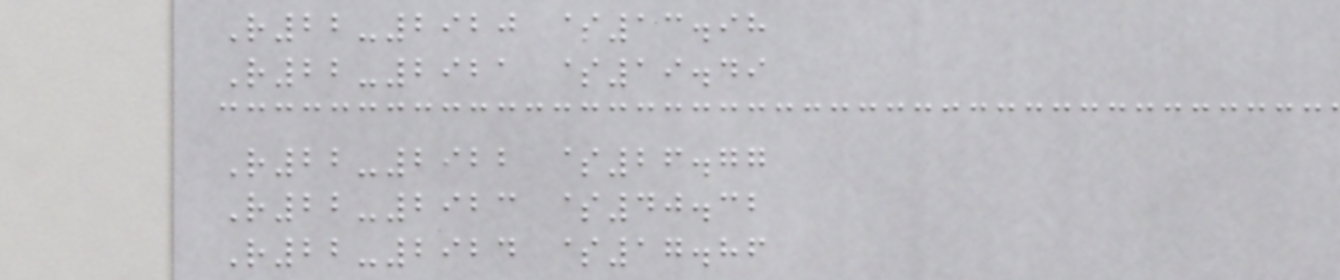R22-2920 $13.98
R22-2921 $19.49
R22-2922 $26.77
R22-2923 $40.32
R22-2924 $17.86
